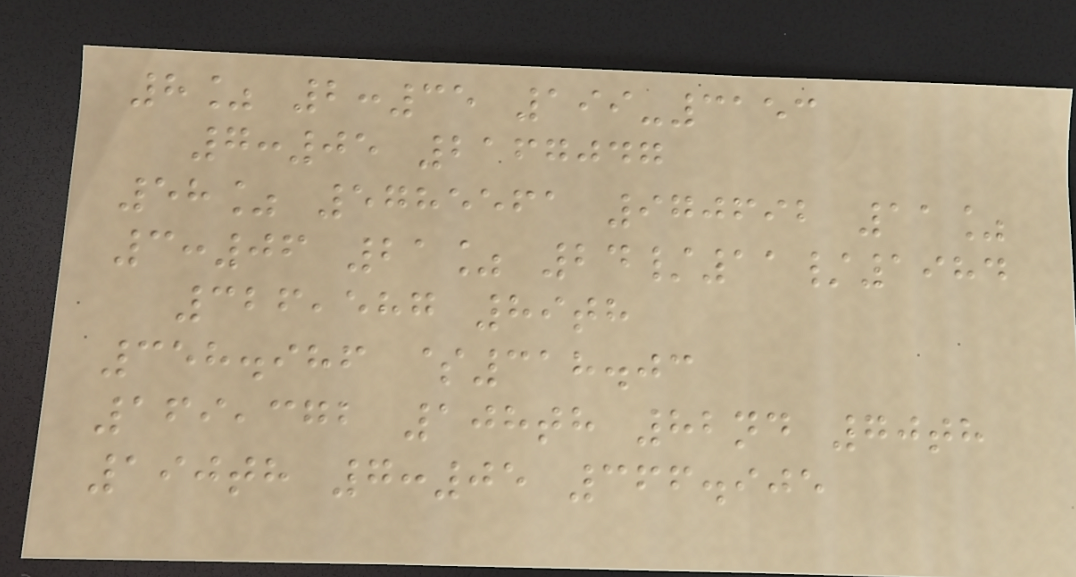8% 2:35 199-3153
7:05 2167047
58% 5785561 970692 11%
3:06 21% 24/11/1984
326,587 89th
358.986 $318.03
169,372 108th 82nd 70th
190th 7:05 366.905
